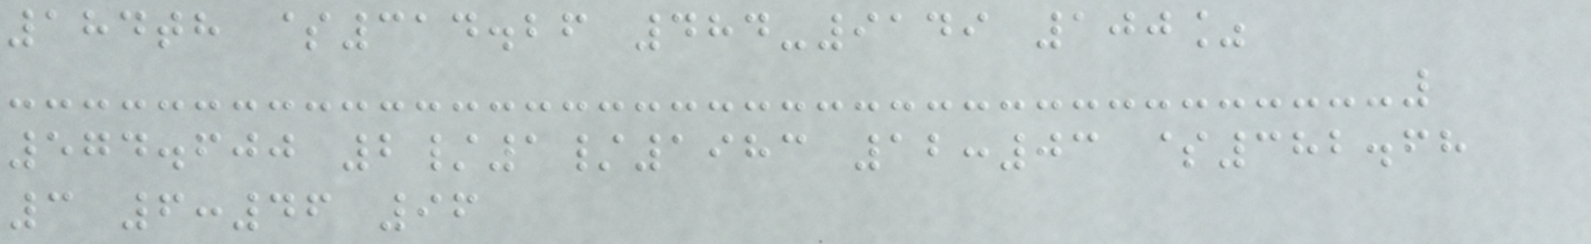184th $314.26 484-9149 100%
574.600 2/1/1983 12:03 $382.68
3 6:46 96
